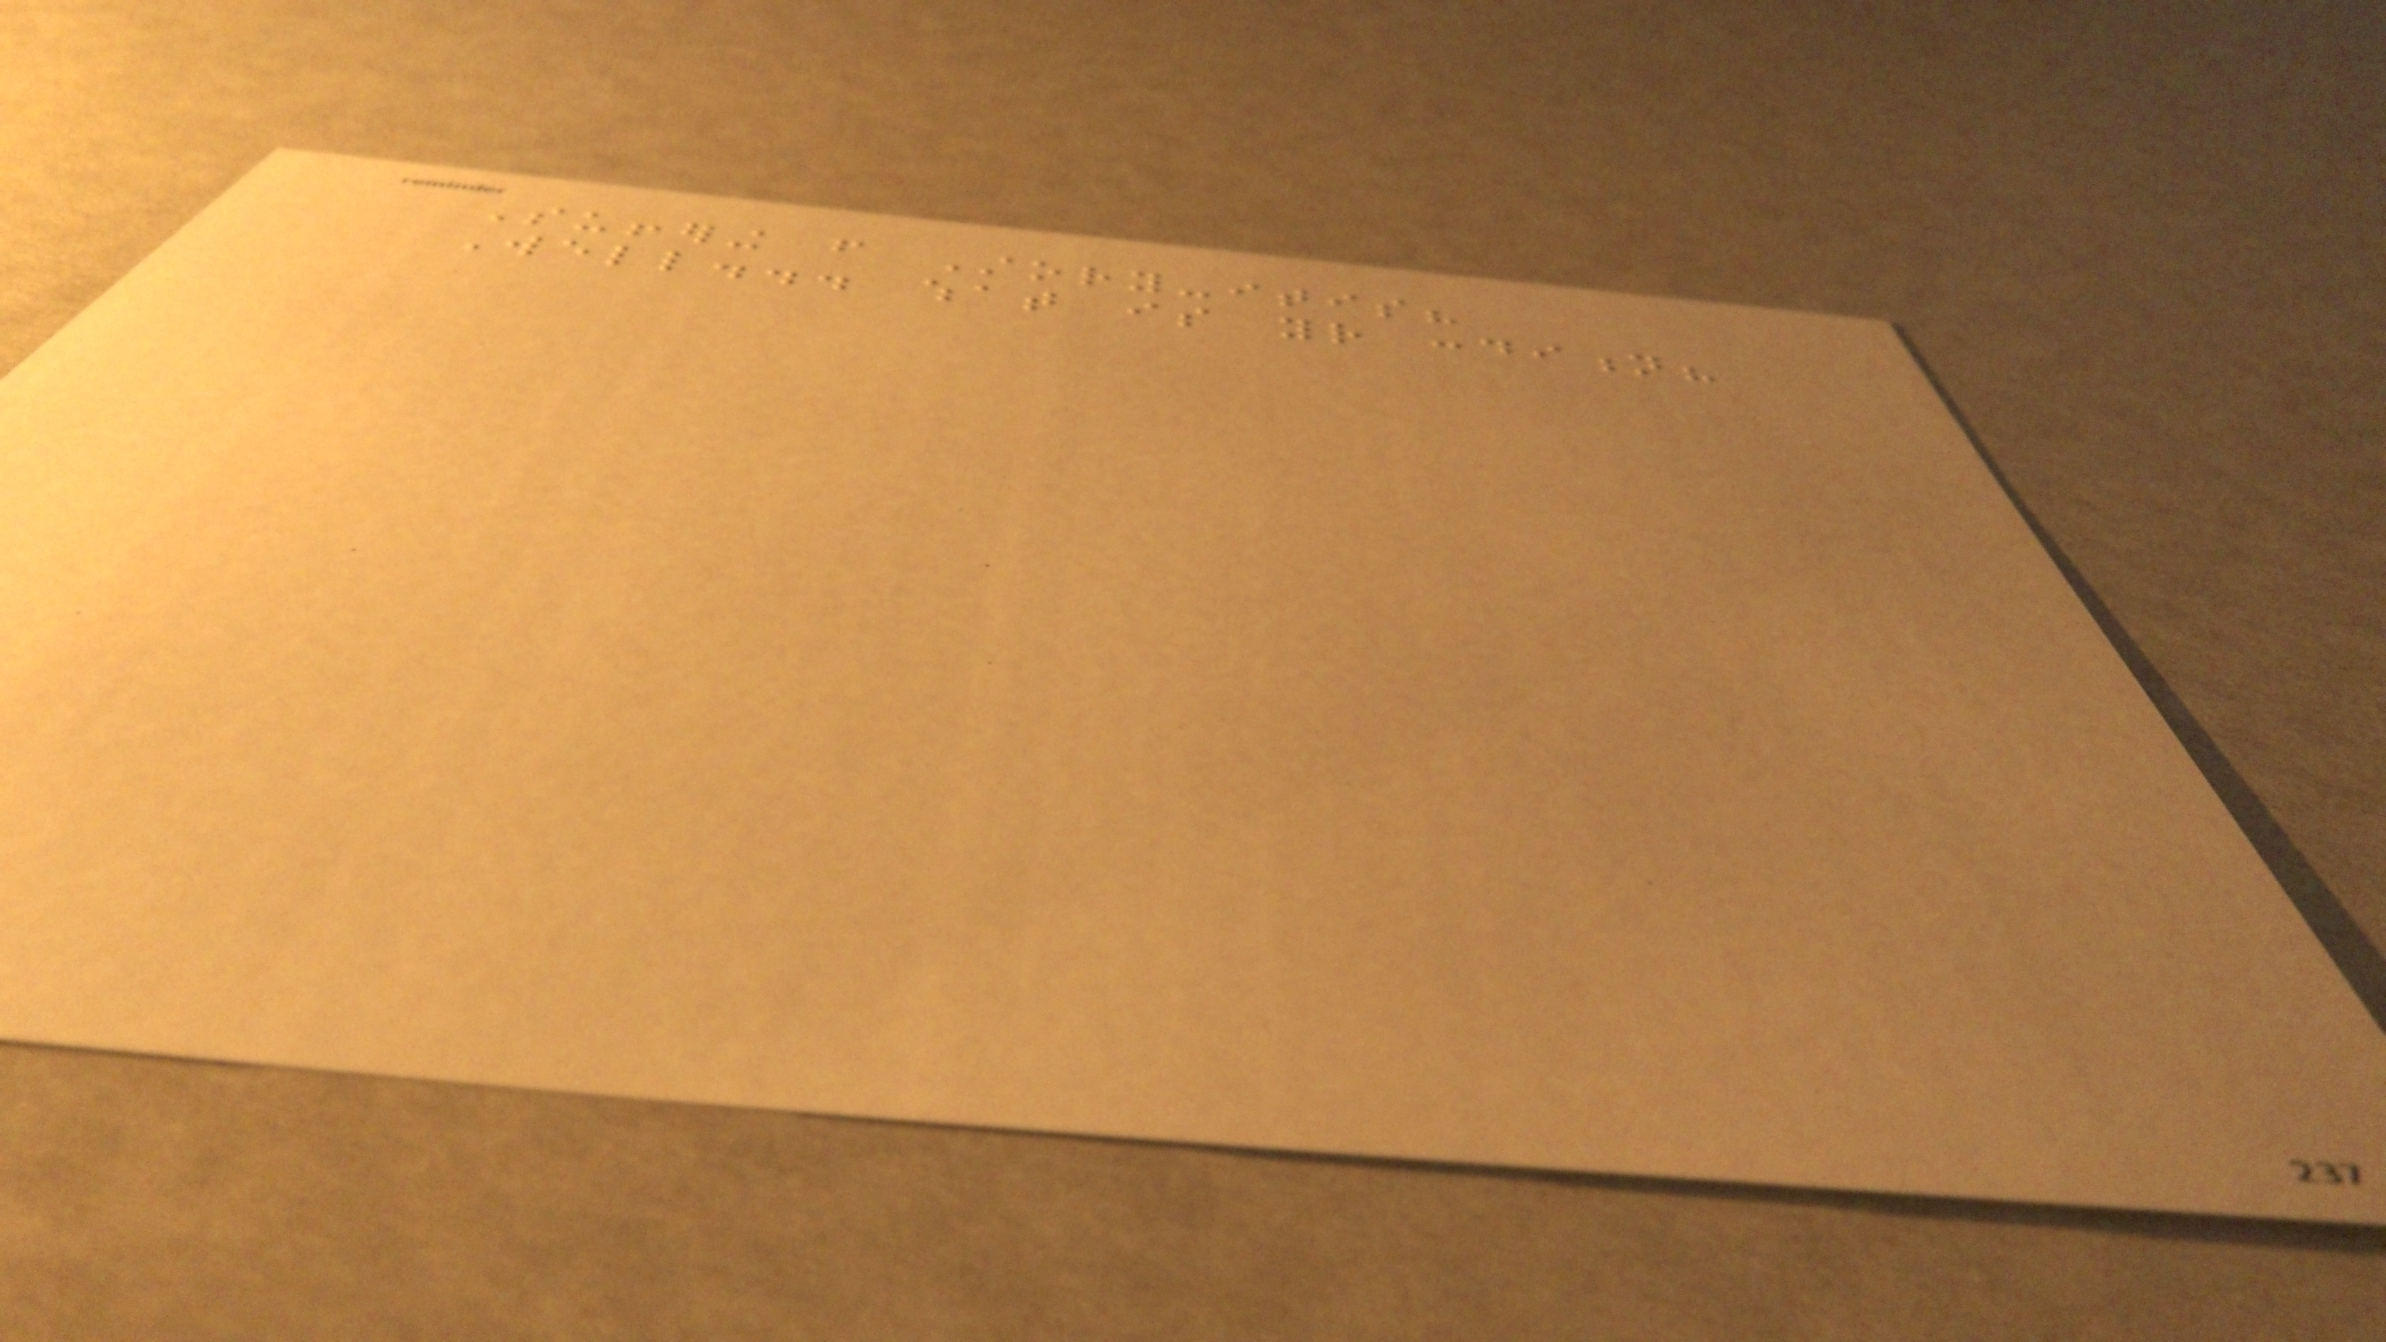Suffering from Story-itis?
Well... what is your condition?
